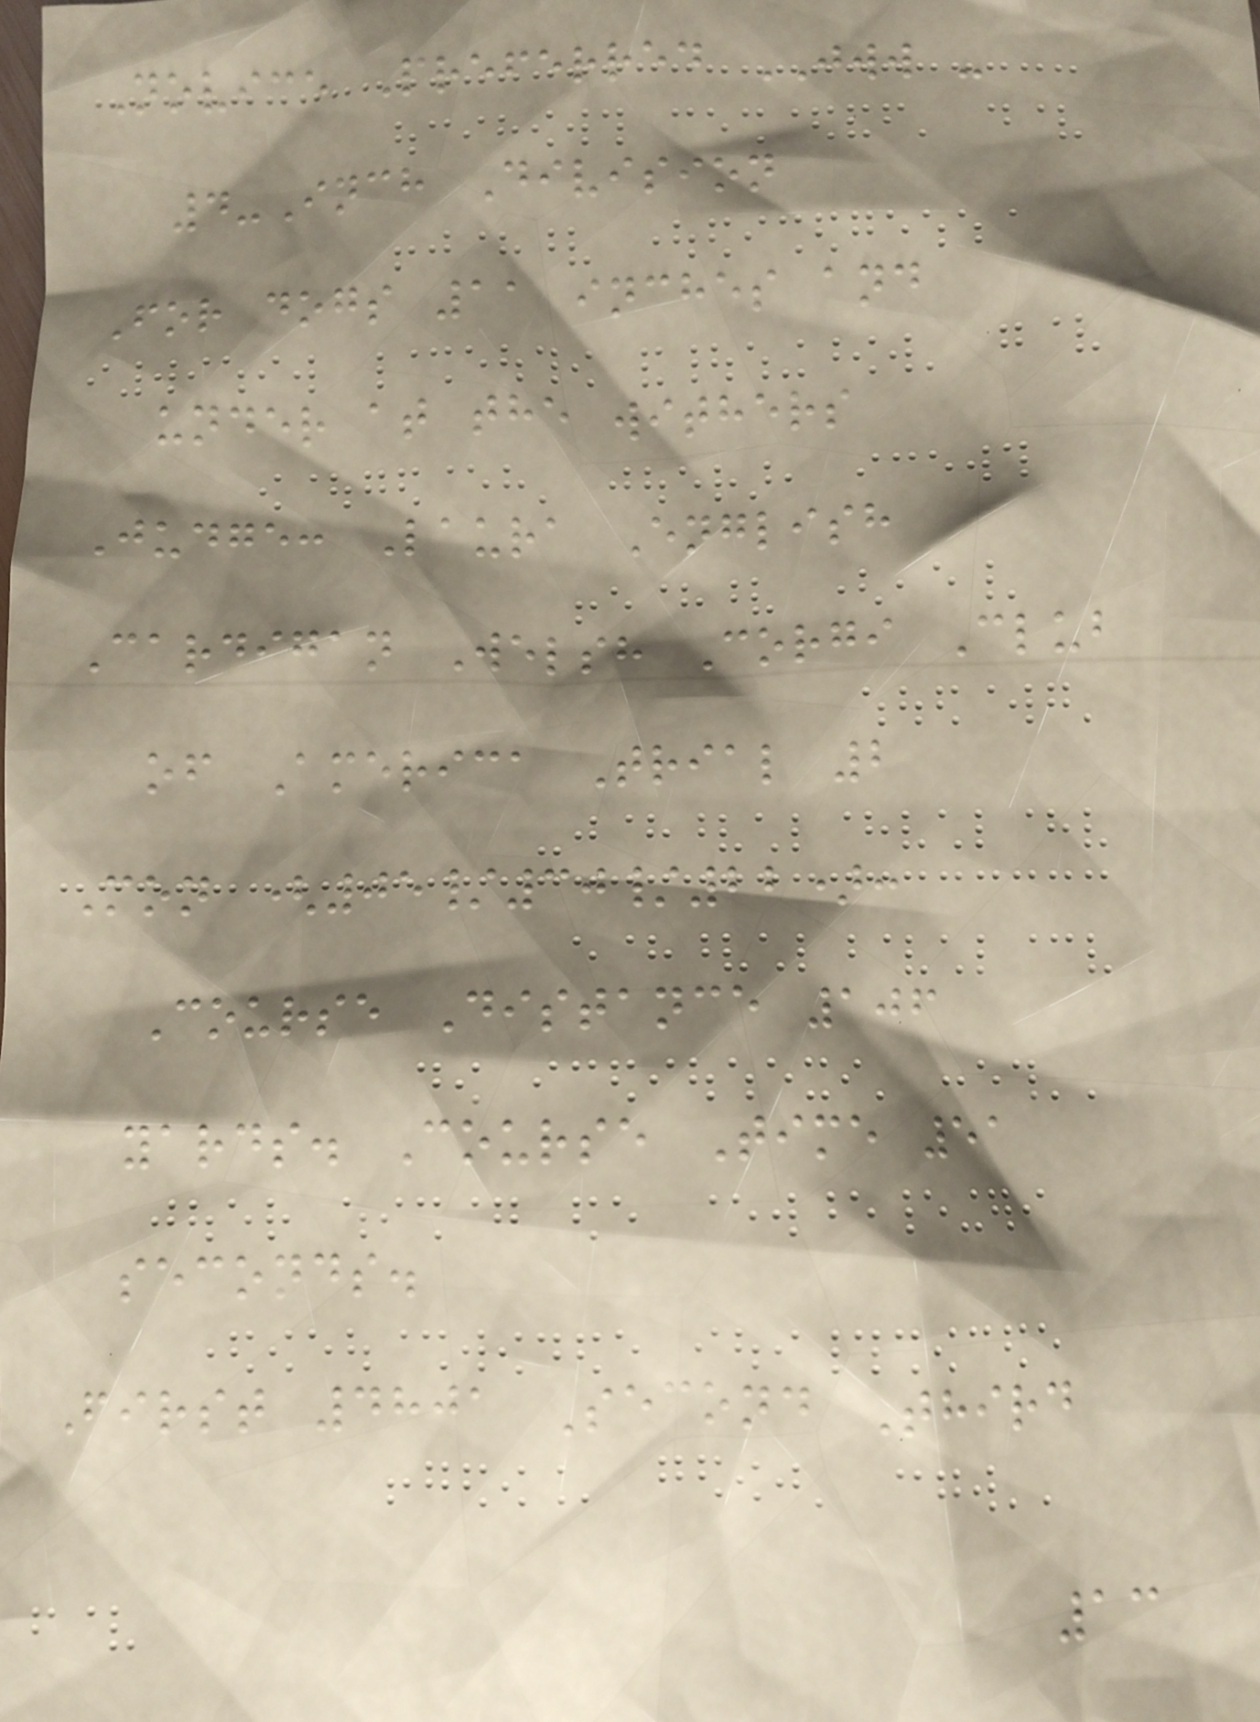Novice Preferred JWW -
4-Inch Division
For dogs 11 inches and
under at the withers
Judge: Laura English
Cardigan Welsh Corgi Club
of America Trial 2
Mon (05/30/22):
Course Distance 106
yards. Course Time 51
seconds.
First 4801 Second Third
13
